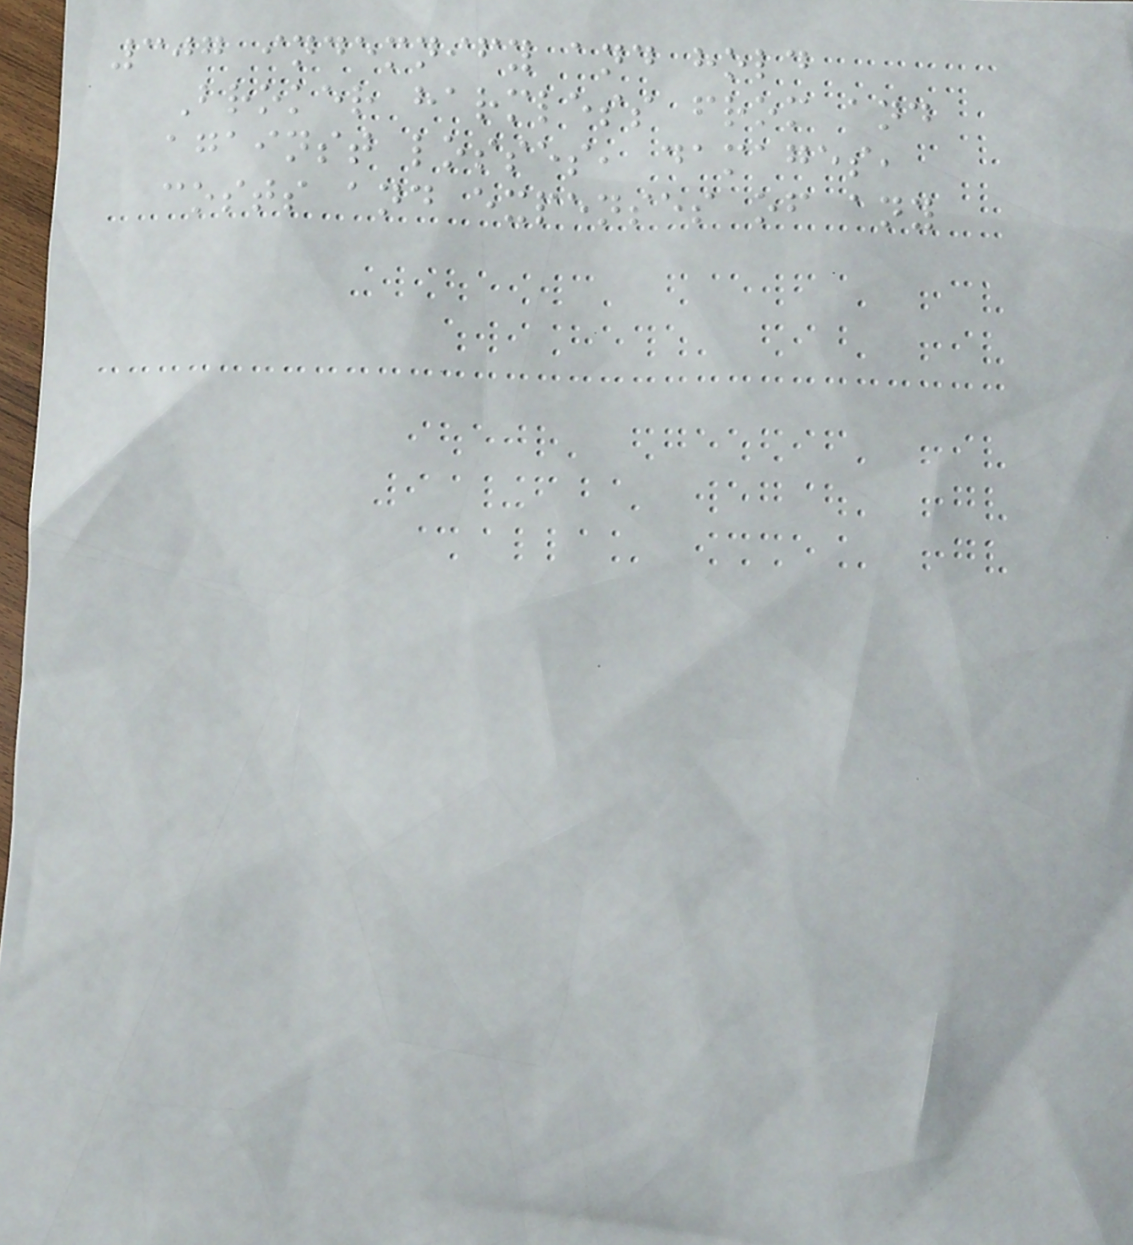307 indemnify and hold
Broker harmless from and
against losses, damages,
costs and expenses of any
